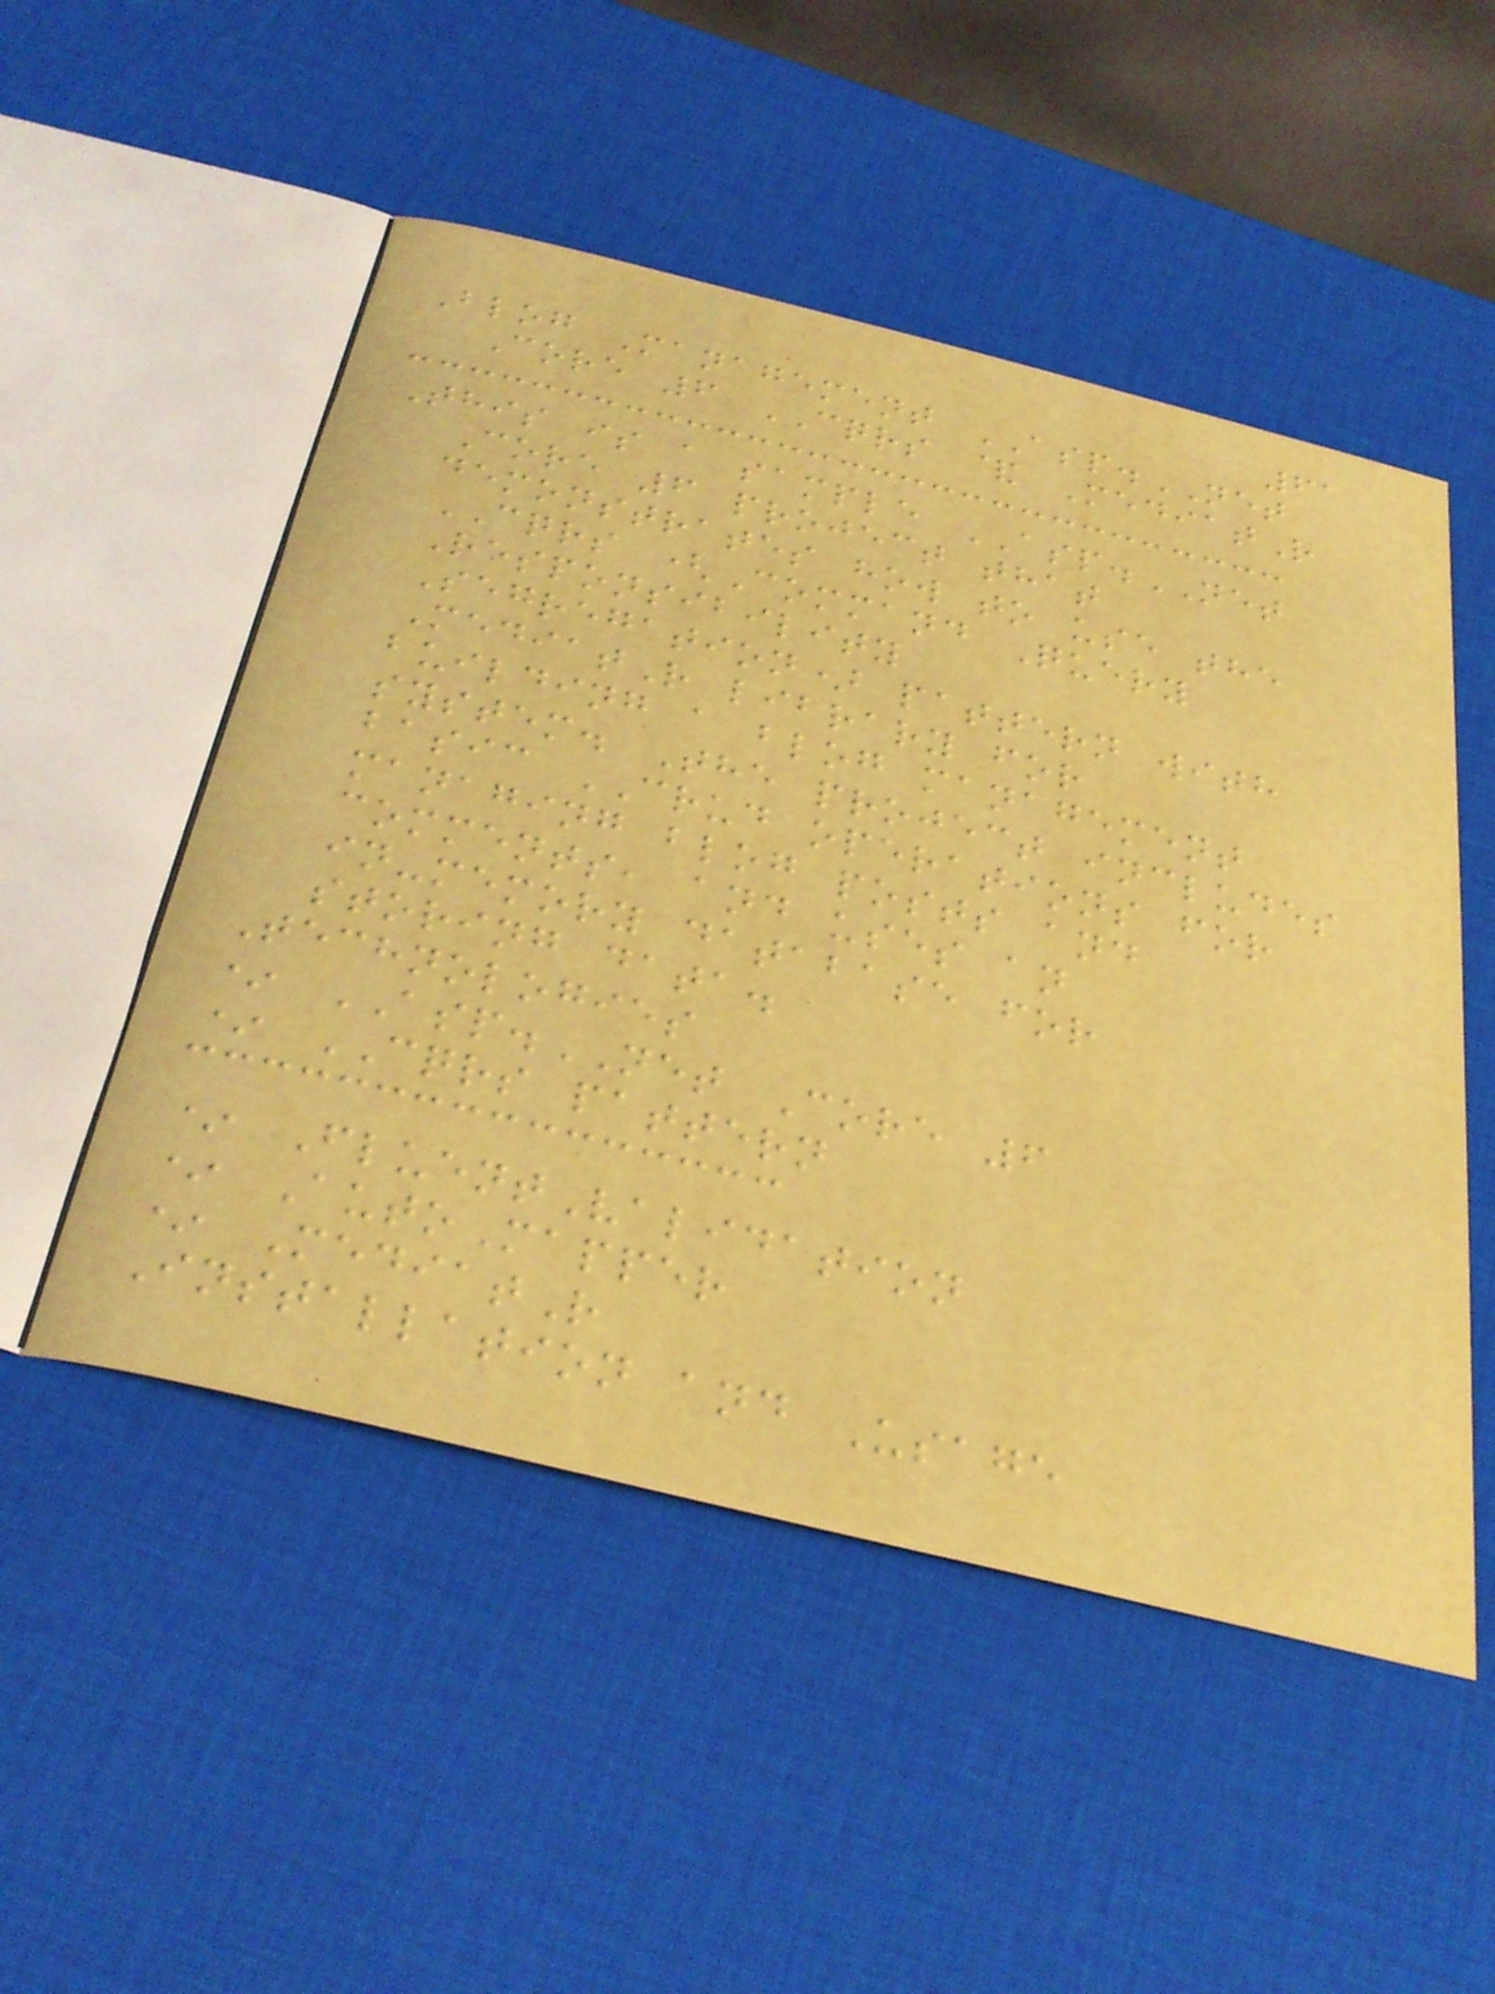61
Blog Management ASP.NET
Core 6 CQRS & MediatR
This is a sample ASP.NET
Core 6 project that
demonstrates how to use the
CQRS (Command Query
Responsibility
Segregation) pattern with
MediatR library for
building a blog management
system. The project includes
basic CRUD operations for
managing blog posts and
comments, and uses an
in-memory database for
storing data.
Technologies
* ASP.NET Core 6
* CQRS pattern
* FluentValidation
* AutoMapper
* MediatR
Installation and Usage
